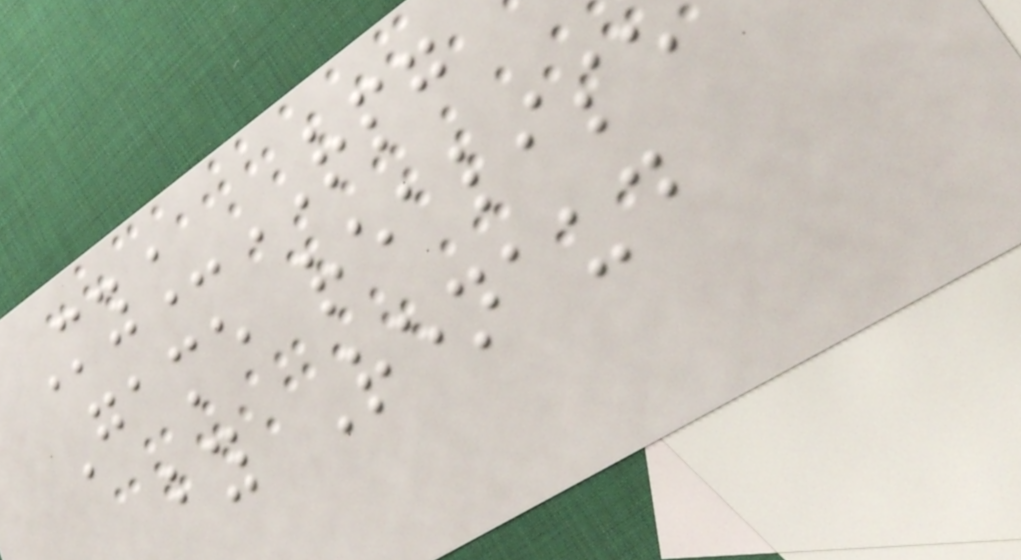My_RPG
Game realise
by Renaud
